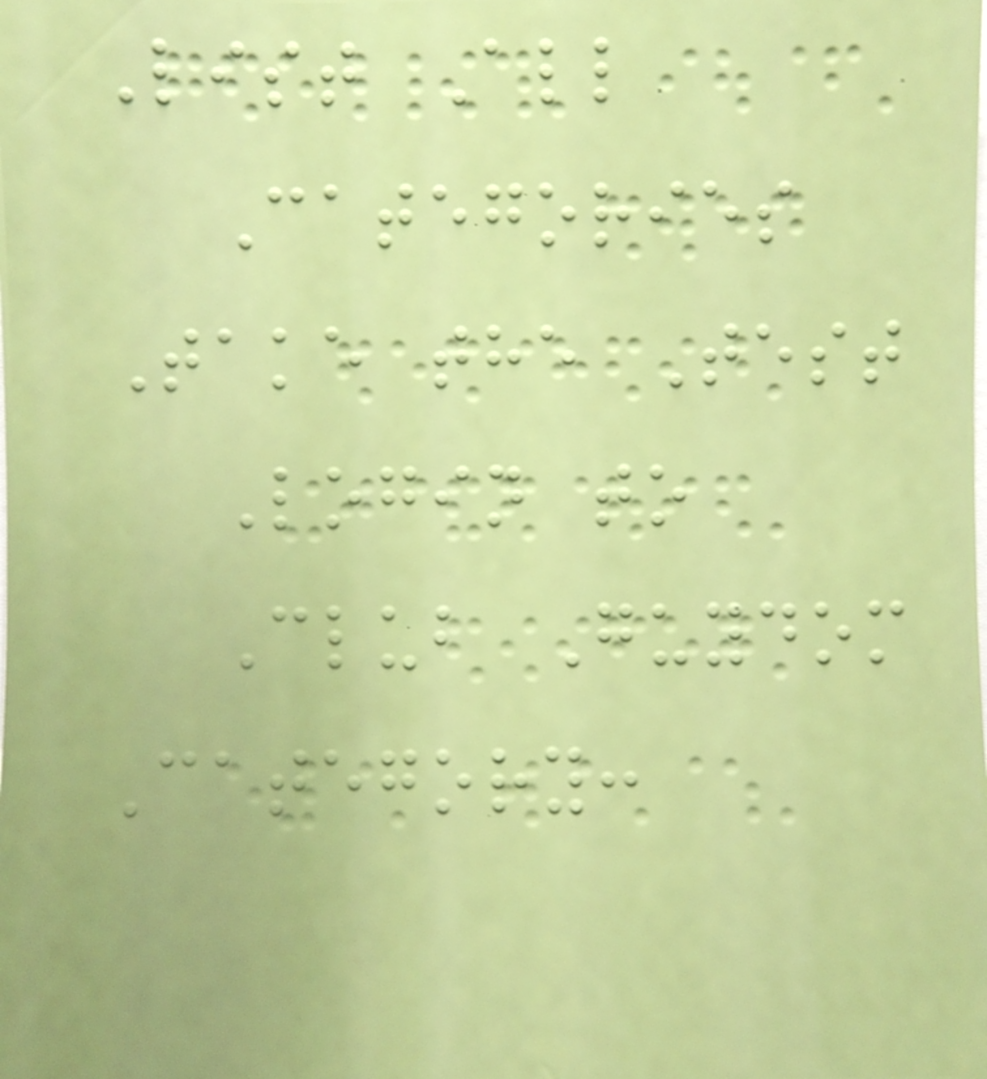List All
Categories
Take the Test
Login to
Club Guydom
Category:
